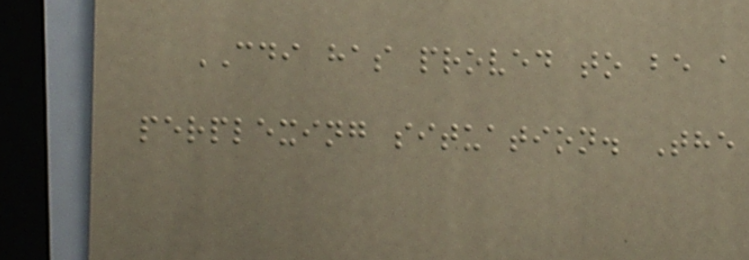CDI has proved to be a
perplexing situation. The
